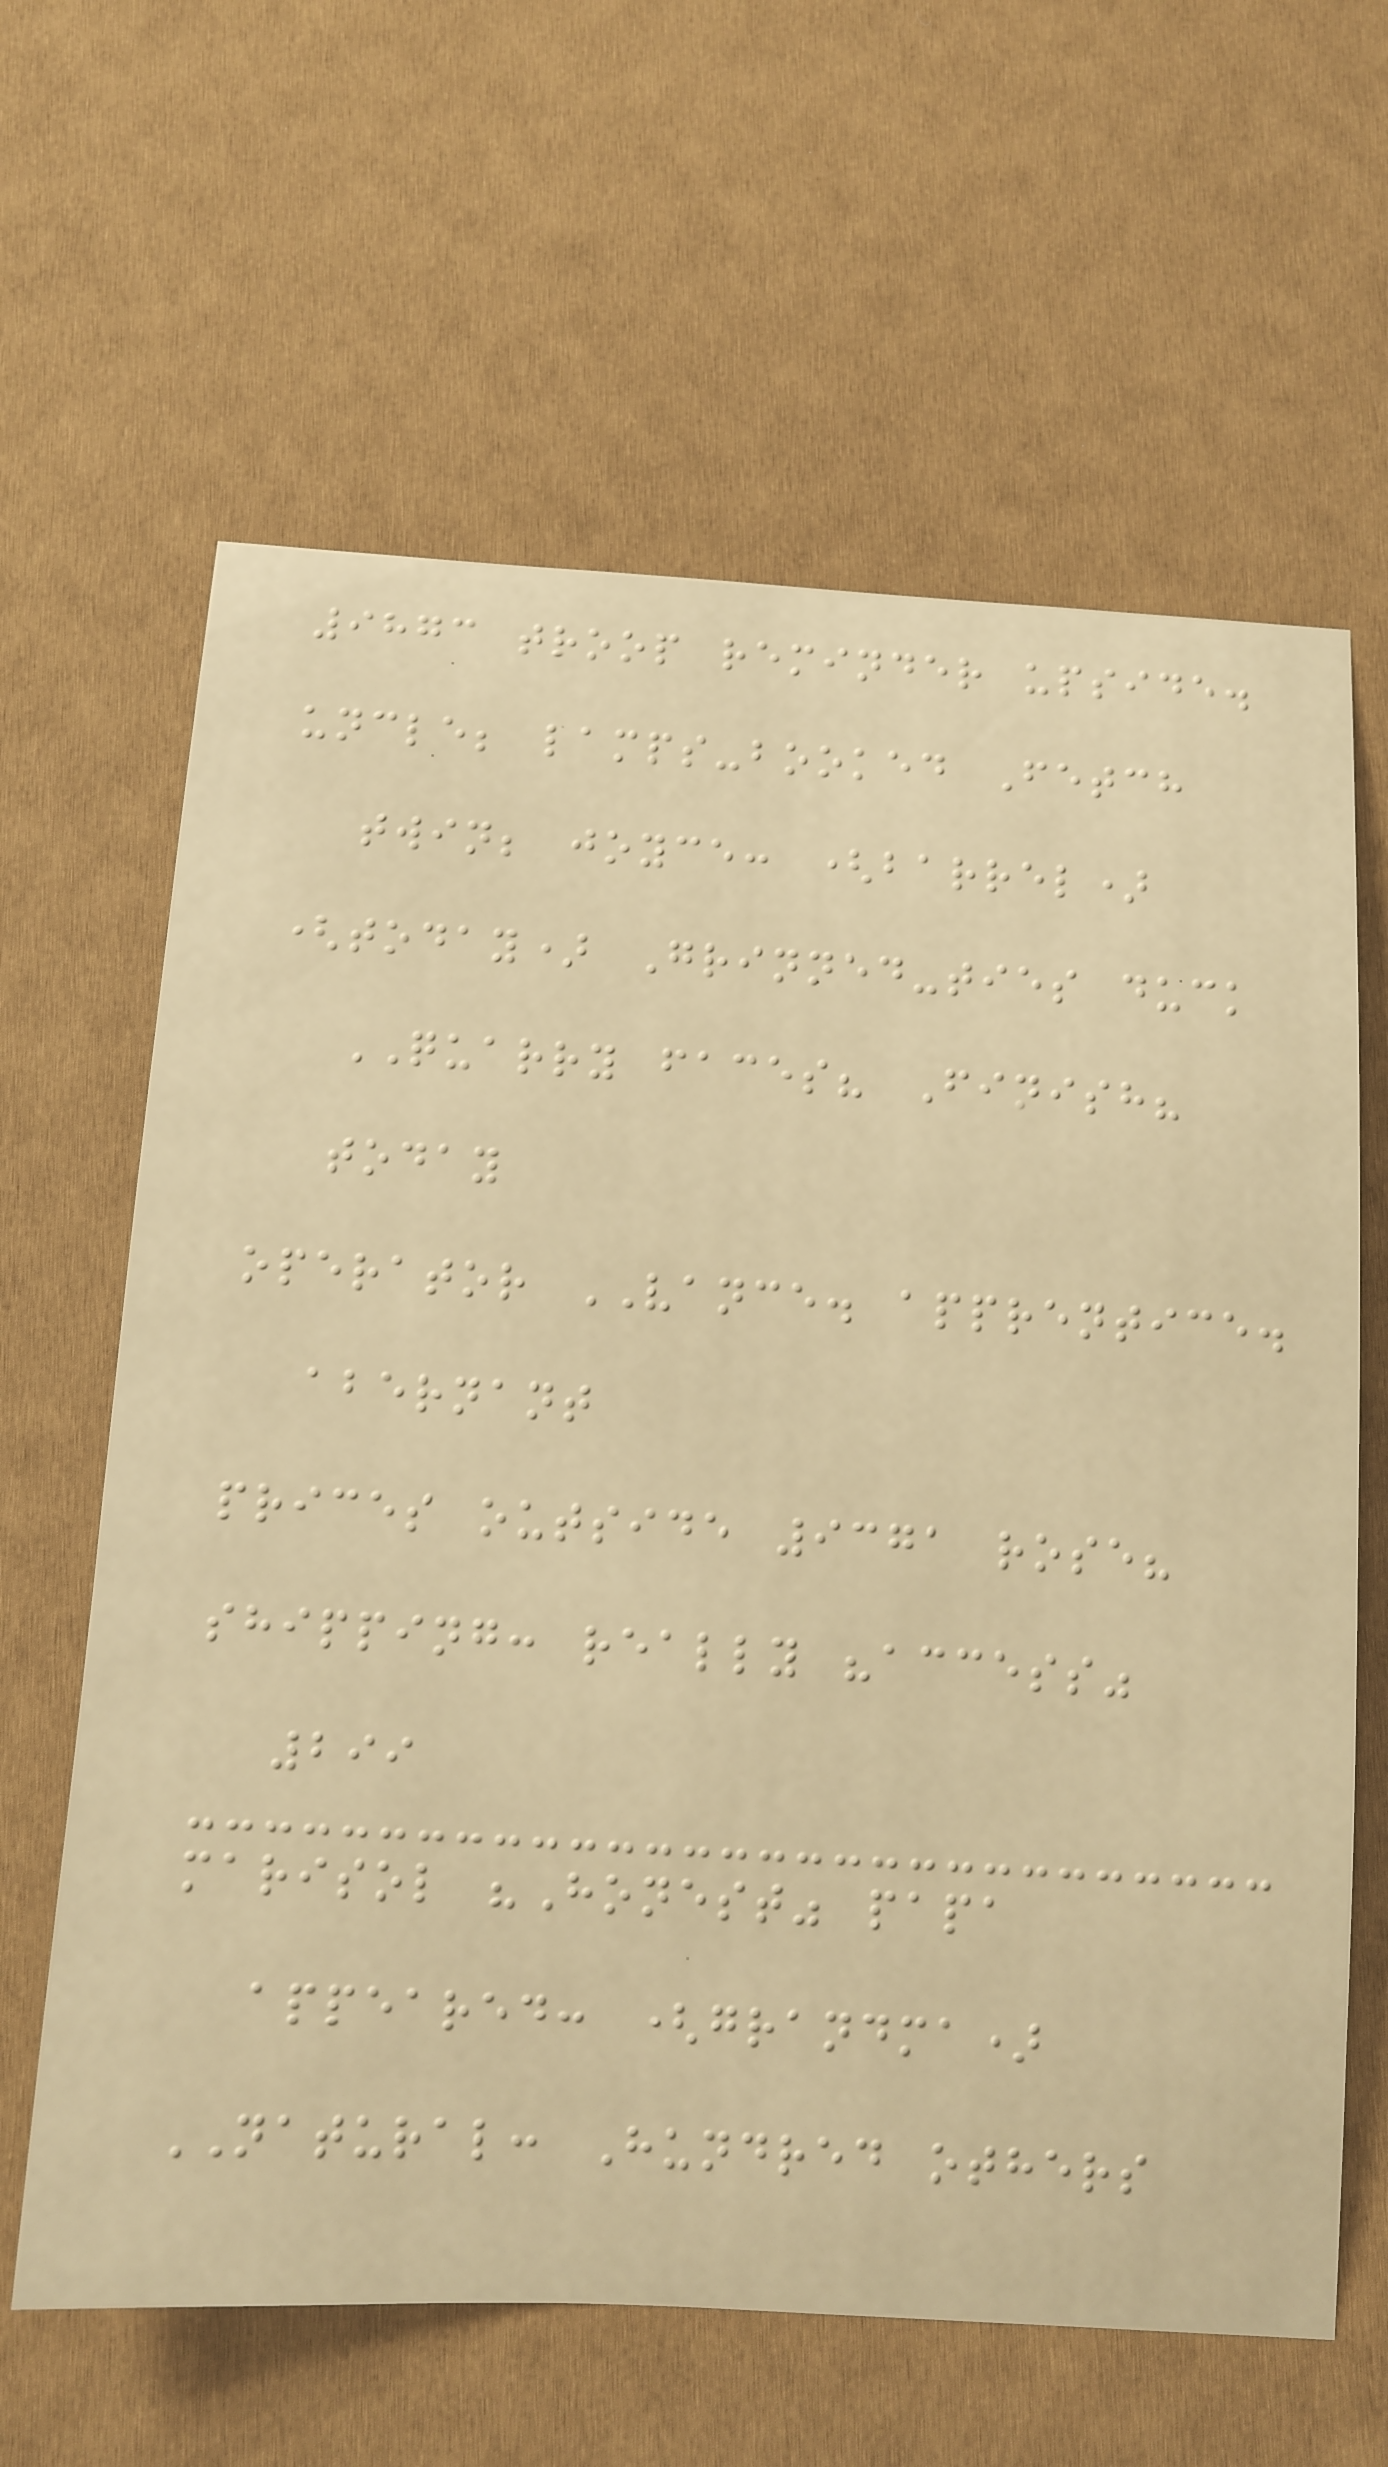9873 troop reminder upside.
uncle; lamps-booked Fetch
twin; joyce: (barrel)
(today) Grinned-ties duck
QUARRY faces? Finish?
today
operator VANCE. apprentice.
abernant
prices outside 9371 rose?
shipping: really "access"
299
marisol "Honest" papa
appeared: (grandma)
NATURAL: Hundred others
